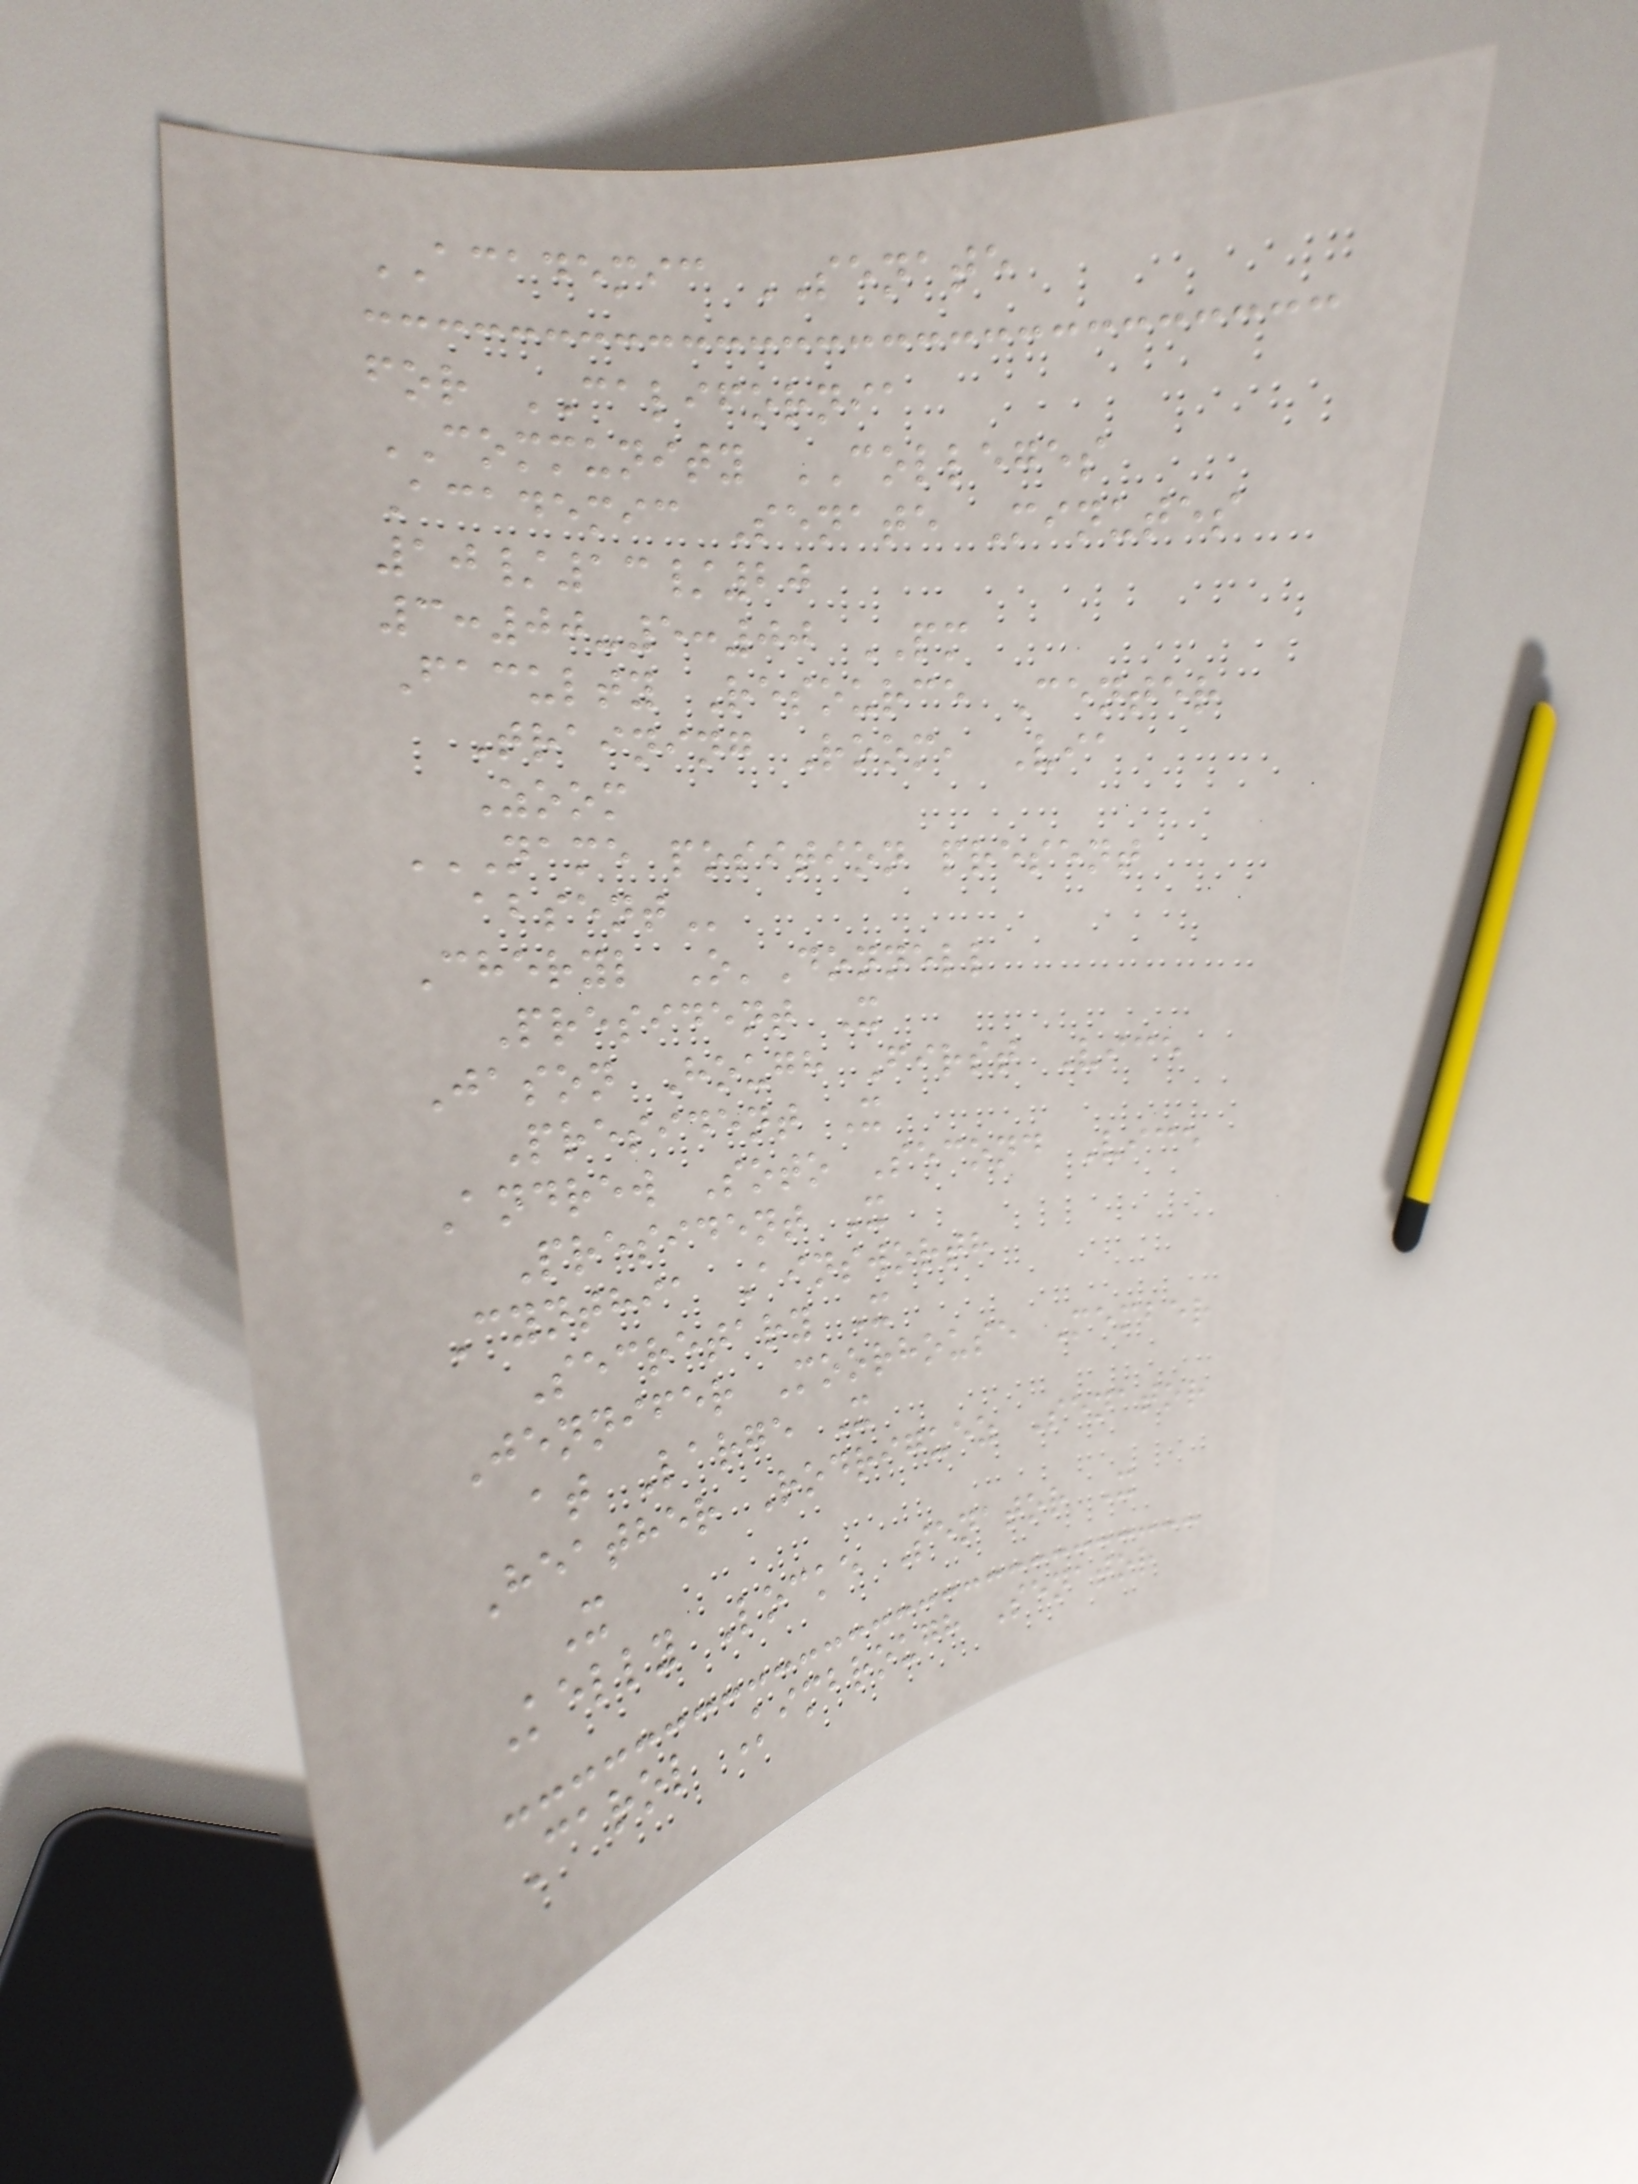ACADEMIC SENATE
for CALIFORNIA
COMMUNITY COLLEGES
Academic Senate Minutes
10/13/20
3:00-5:00 PM
Faculty Resource Center
Training Room, Via
Zoom
NAME POSITION PRESENT
ABSENT
Cheryl O'Donnell
President X
Jason Hough First Vice
President X
Andrew Soto Second Vice
President X
Cynthia Ainsworth
Secretary X
Jennifer Moorhouse Member
at Large X
Heather Rodriguez Senator
X
Kelly Locke Senator X
Carol Kimbrough Senator
